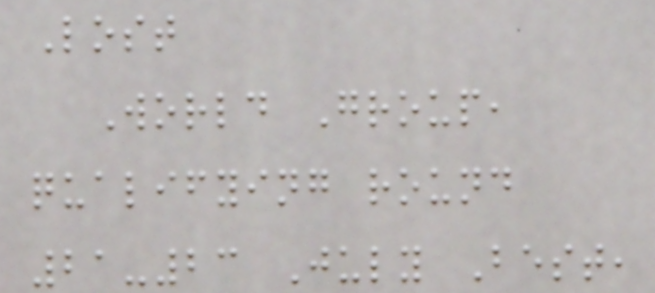Lost
World Group,
qualifying round
21-23 July Best,
